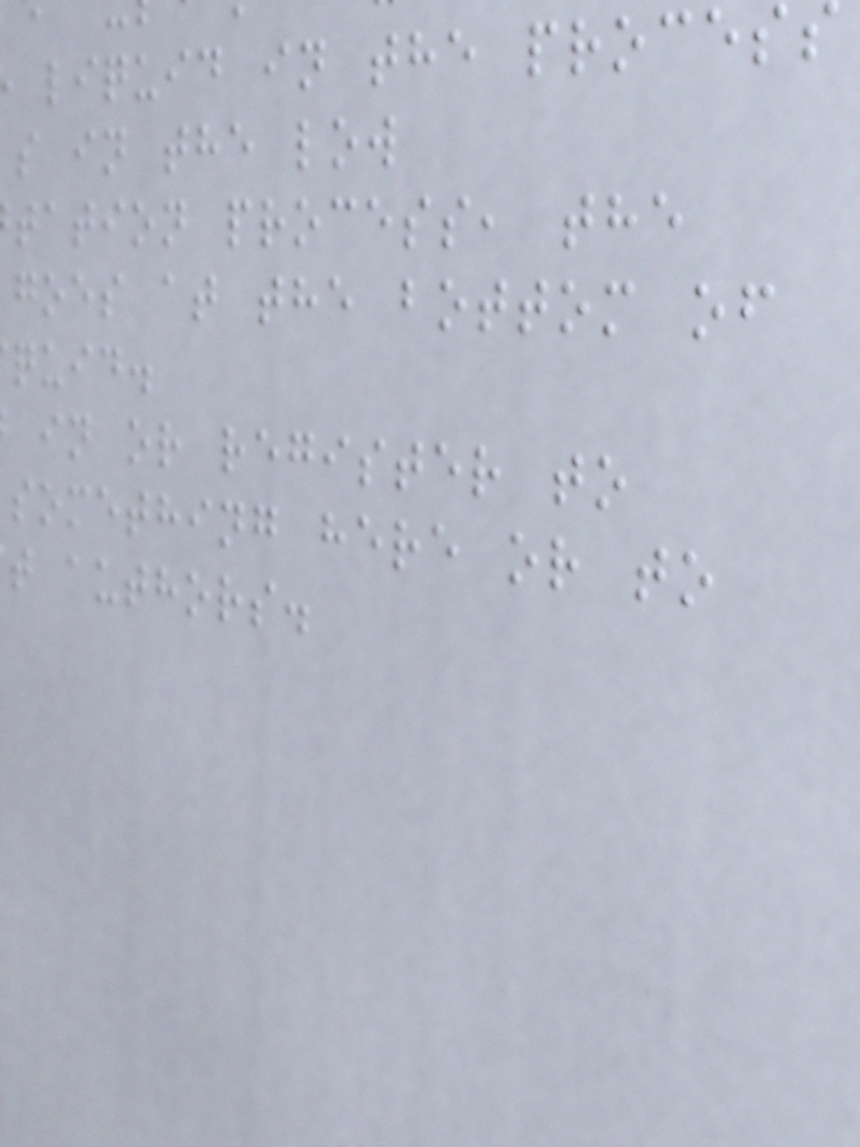liquid in the proces
s in the low
tation process, the
goes at the bottom of
quid.
in or register to
something here or to
t authors.
